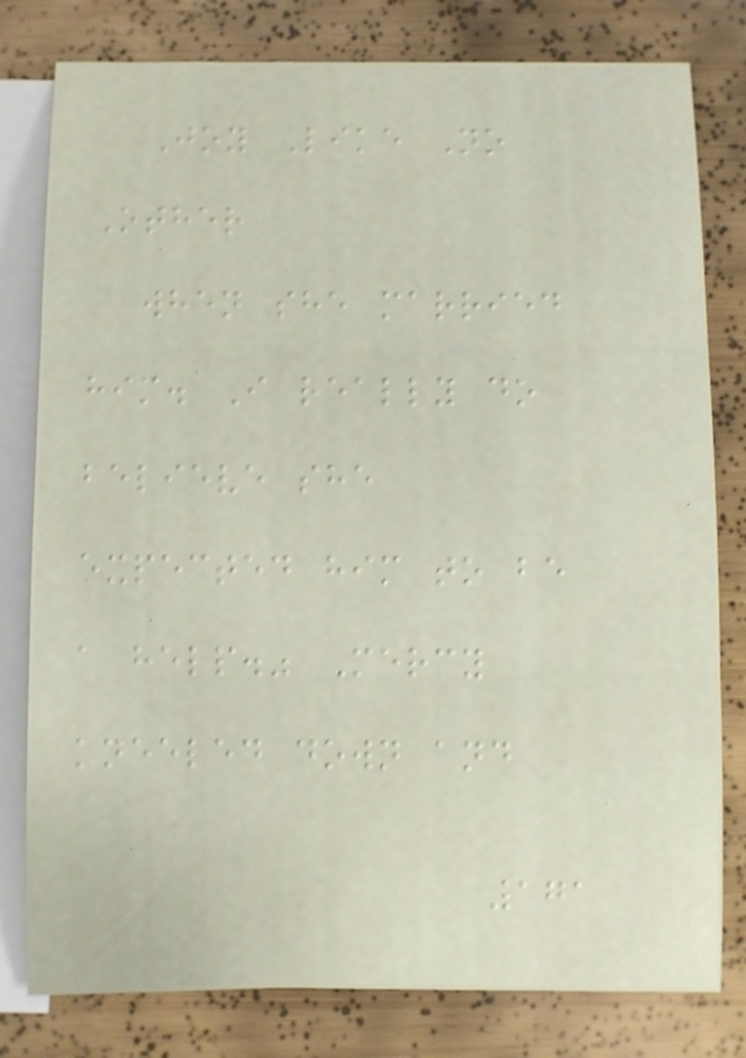Joy Like No
Other
when she married
him. I really do
believe she
expected him to be
a help." Mercy
kneeled down and
171
